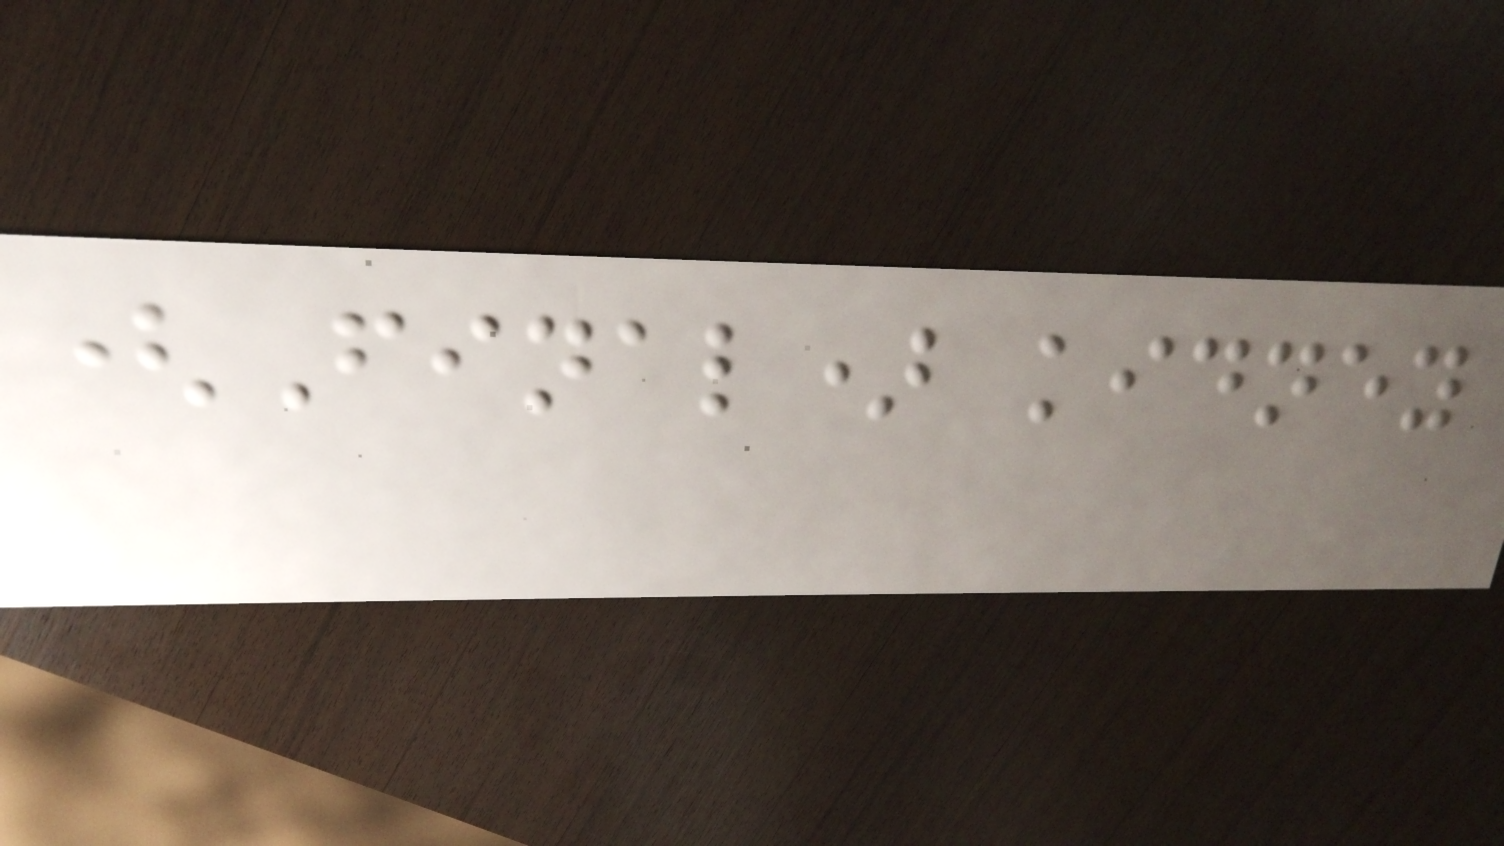(Final) kidney
